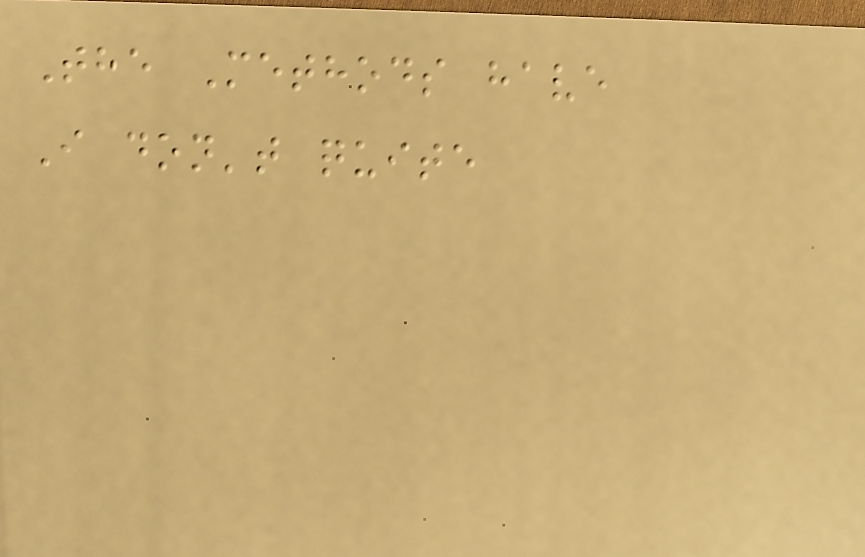The Methods have
I don't quite
